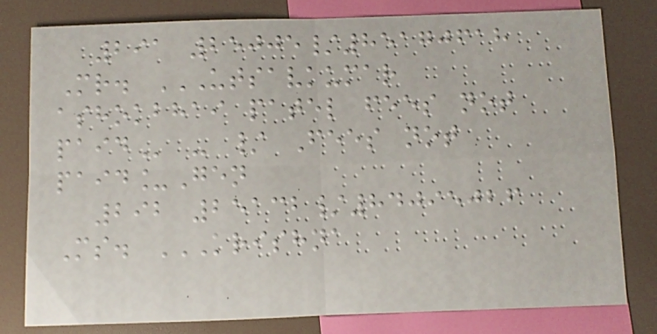291 25005/85170618
Mr. UTSAVKUMAR
ASHOKBHAI PATEL FEES NOT
PAID - / Fees not
paid_Gen
292 25132/84095026
Ms. KRISHNA
